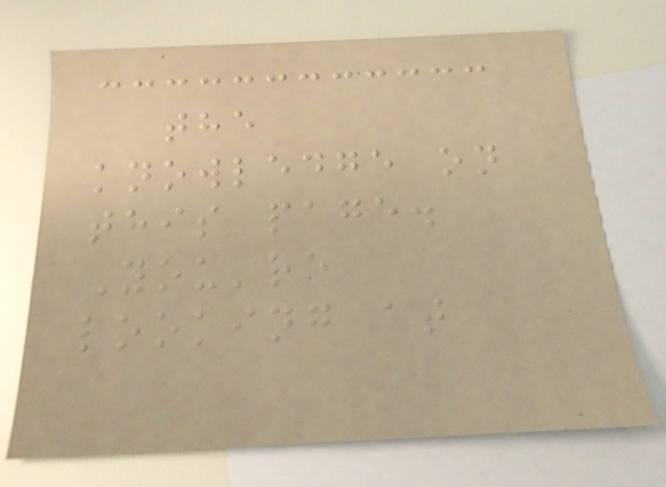the
knowledge on
this page.
You're
looking at
